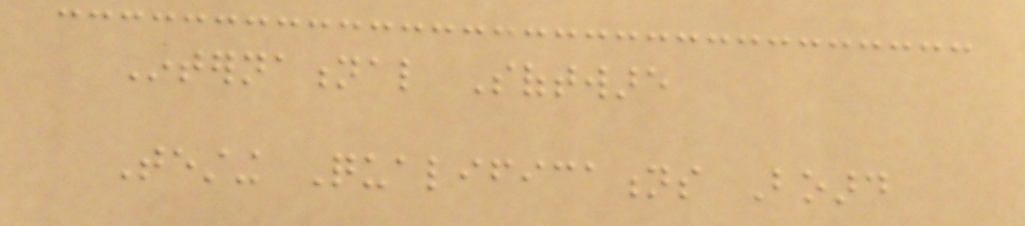International Software
Testing Qualifications Board
